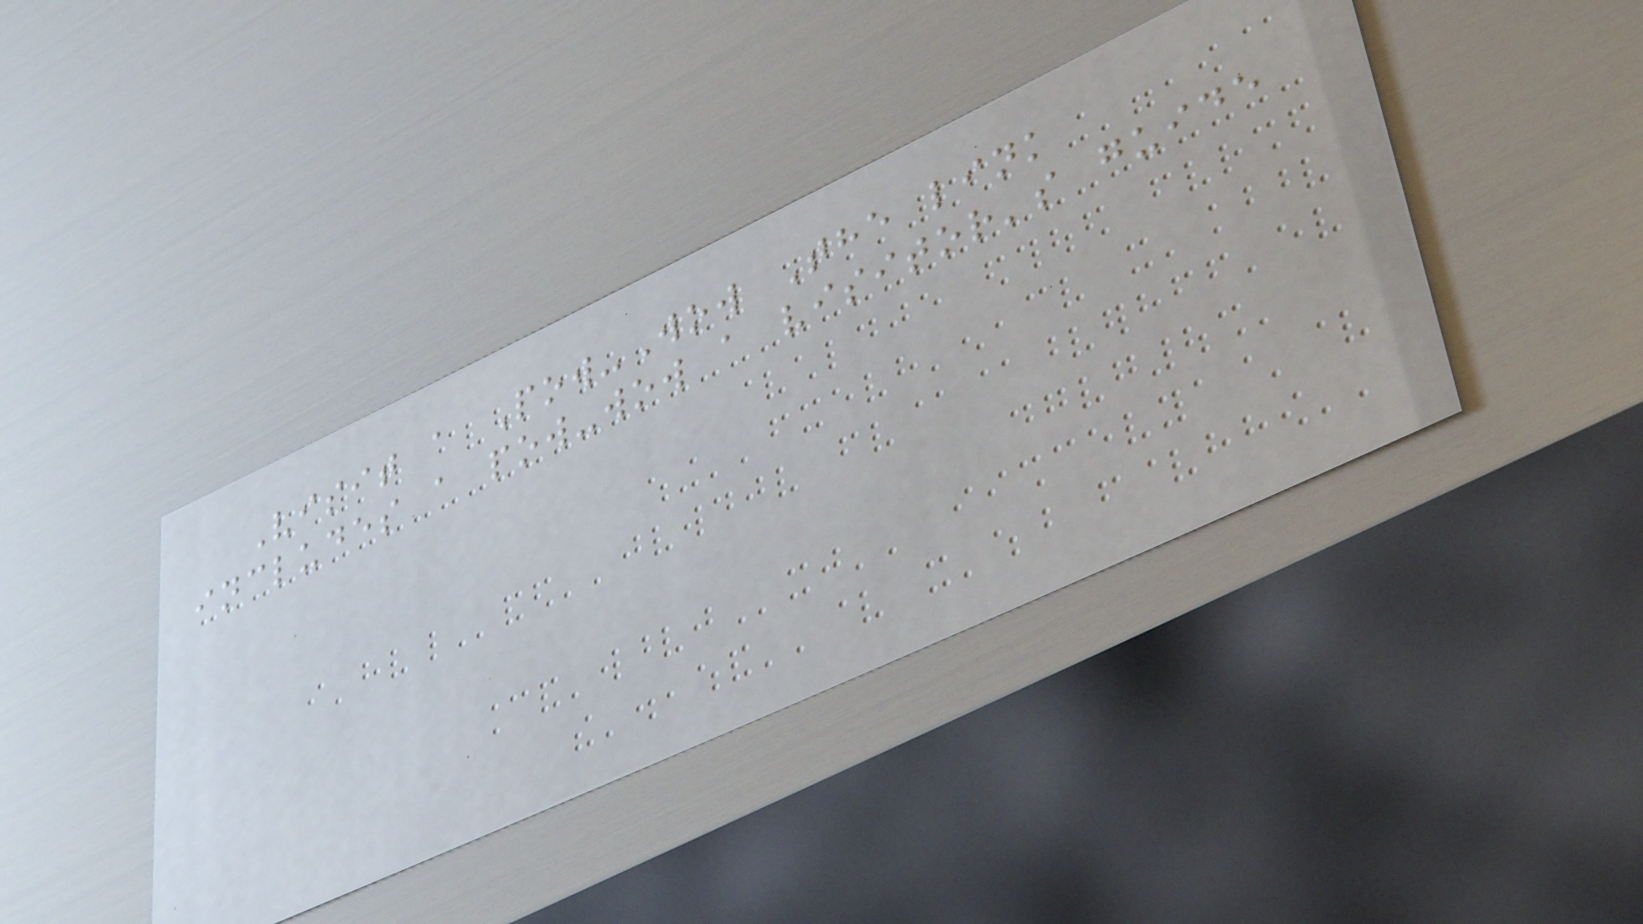Visit a Pow-Wow The link
includes a pow-wow a visitor's guide
